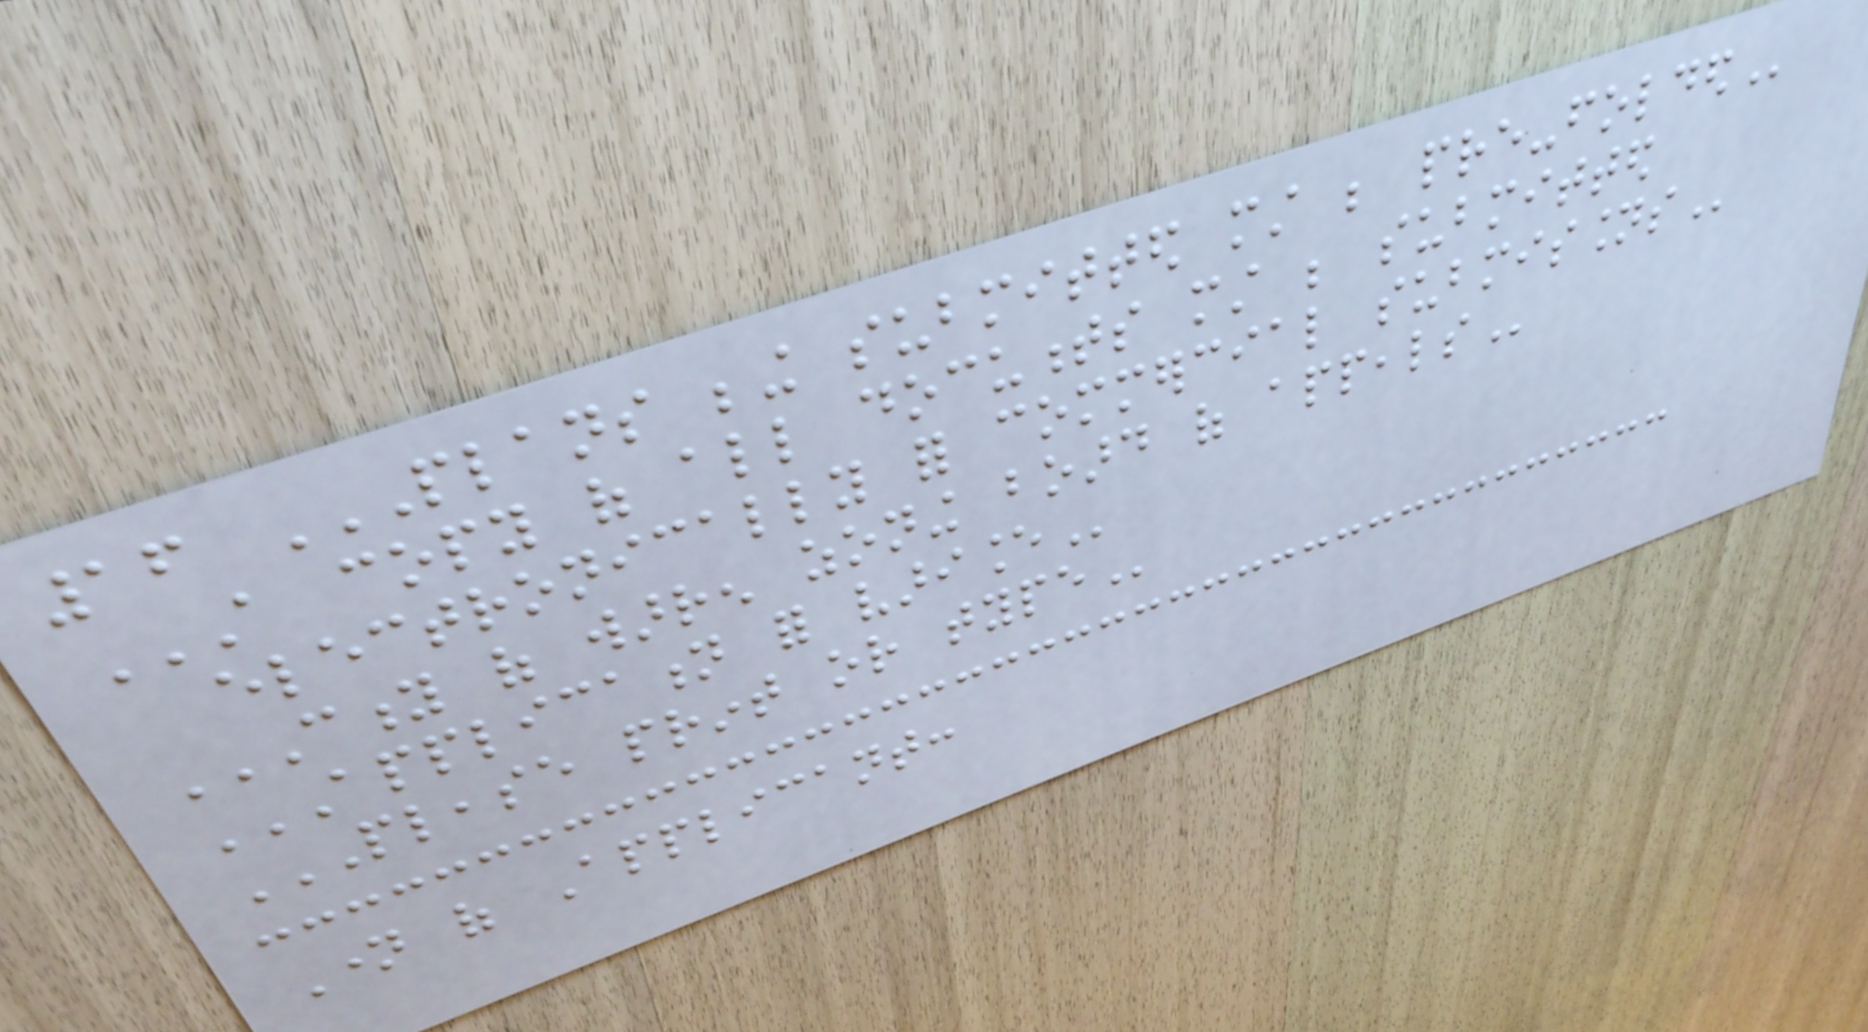16 PLANS BEING SUBMITTED MUST BE PRE-FOLDED
A COPY OF ALL DOCUMENTS MUST BE SUBMITTED
ELECTRONICALLY FOR COMMERCIAL SUBMISSIONS
CITY OF WARREN ZONING BOARD OF APPEALS
APPLICATION FOR VARIANCE
PLEASE PRINT OR TYPE
Name of Applicant:
